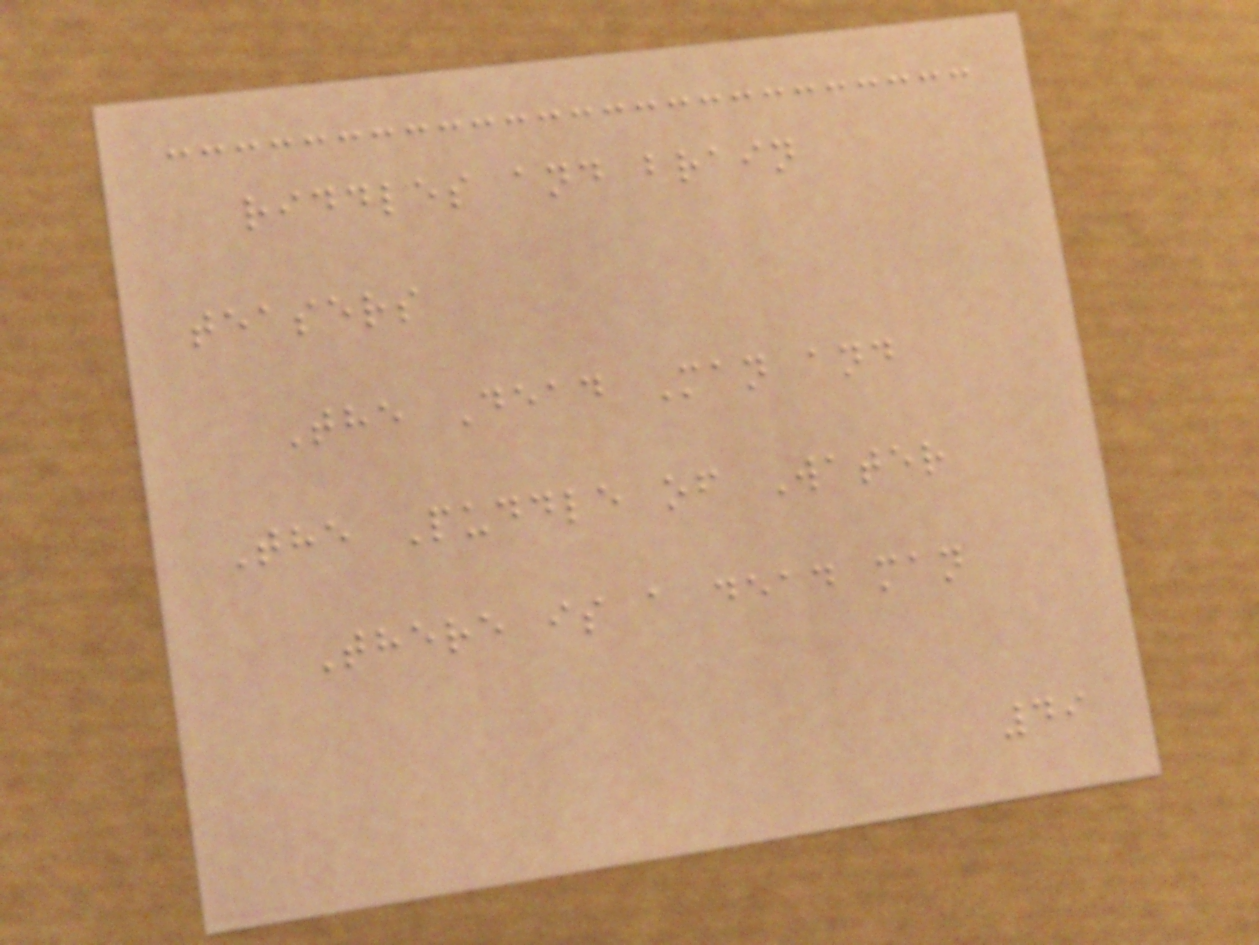riddles and brain
teasers
The Dead Man and
The Puddle of Water
There is a dead man
49
